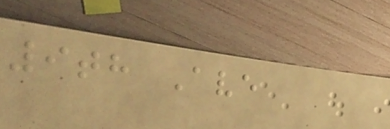9th Ave
